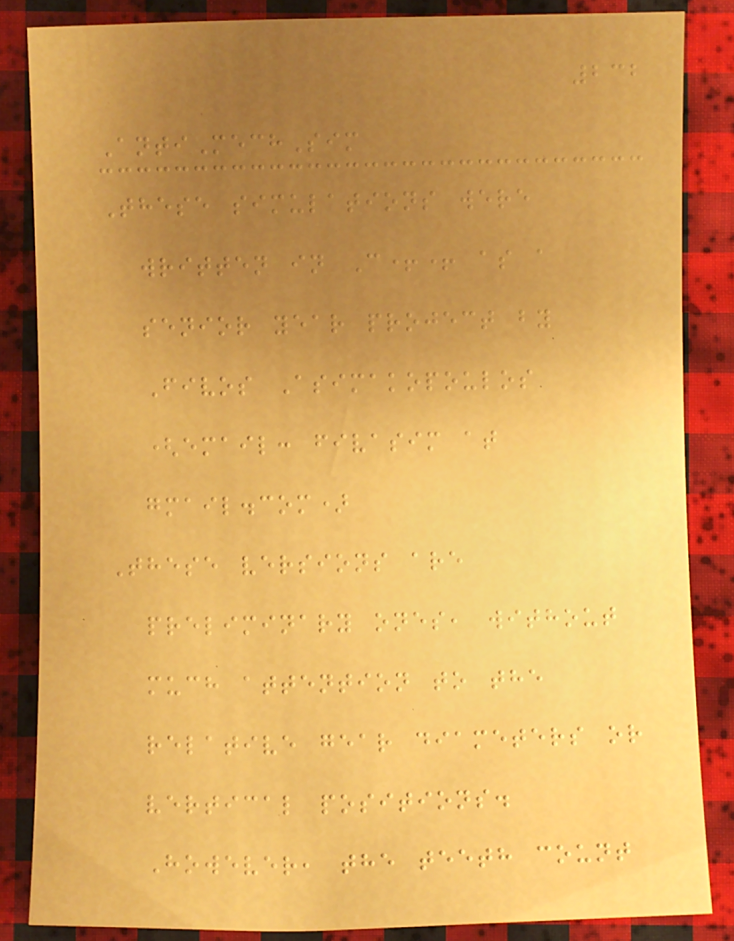232
AntiMechSim
These simulations were
written in C++ as a
senior year project by
Fivos Asimakopoulos
(email: fivasim at
gmail.com)
These versions are
preliminary ones, without
much attention to the
relative gear diameters or
vertical positions.
However, the teeth count
